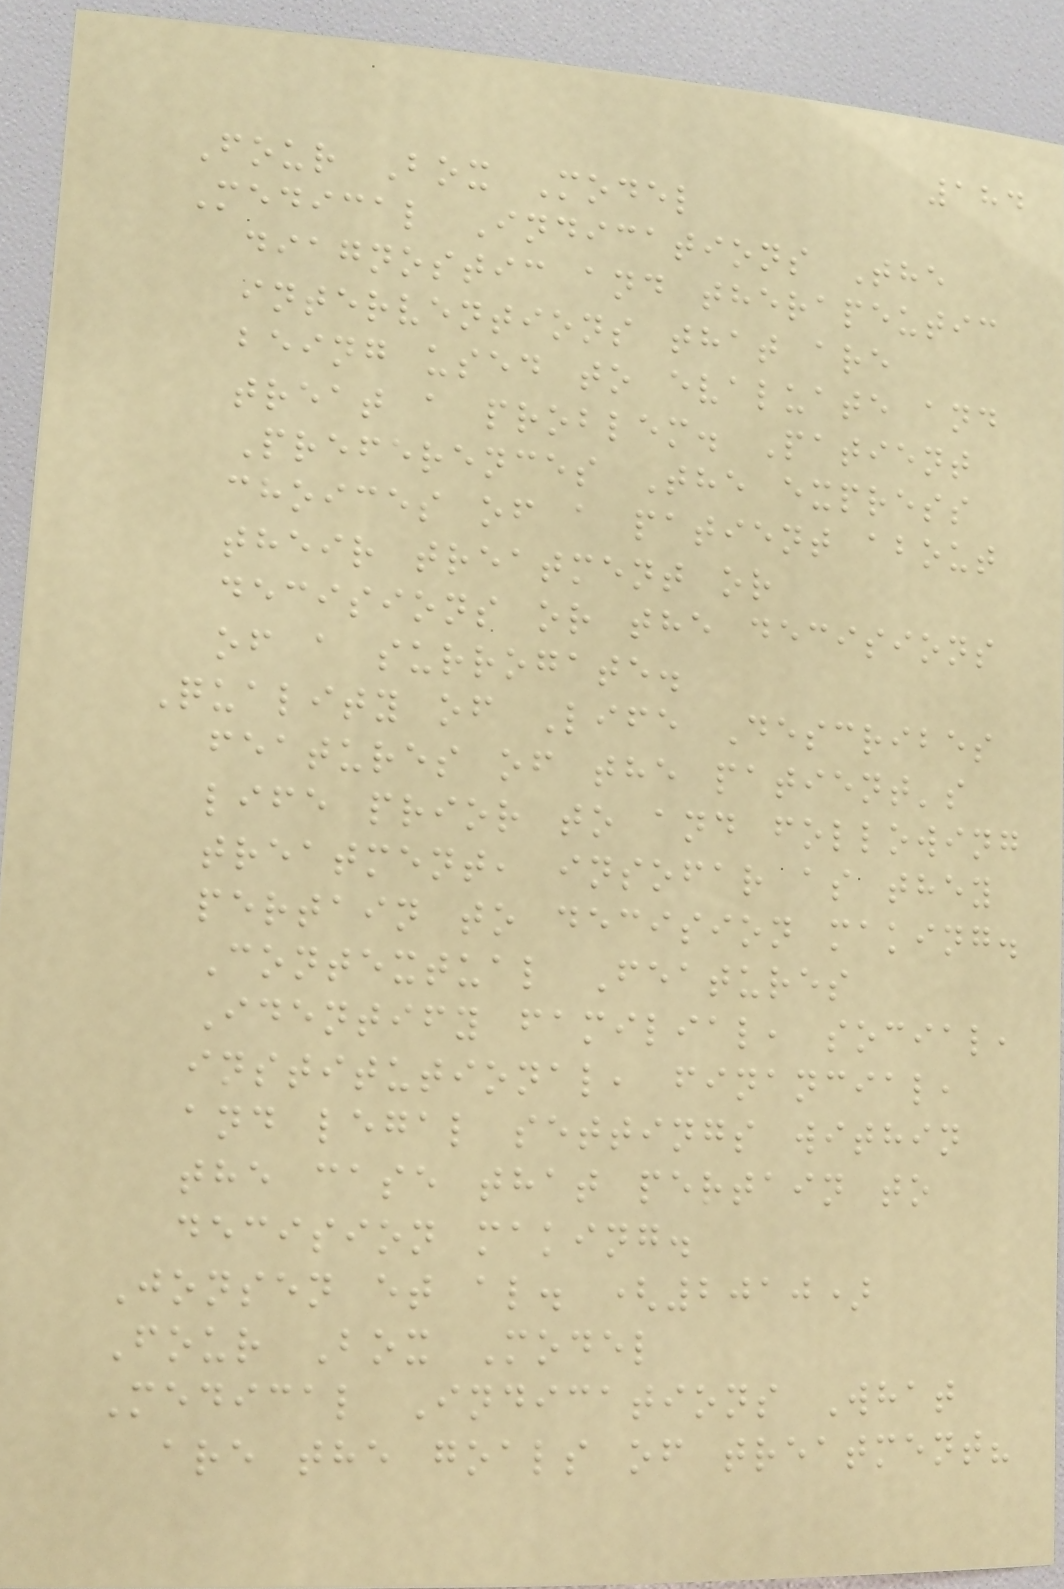184
Four Box Model
Medical Indications The
diagnostic and therapeutic
interventions that are
being used to evaluate and
treat a problem. Patient
Preferences The express
choices of a patient about
their treatment or
decisions or the decisions
of a surrogate.
Quality of Life Describes
features of the patient's
life prior to and following
treatment, insofar as they
pertain to decision making.
Contextual Features
Identify familial, social,
institutional, financial,
and legal settings within
the case that pertain to
decision making.
Jonsen et al. (2010)
Four Box Model
Medical Indications What
are the goals of treatment?
